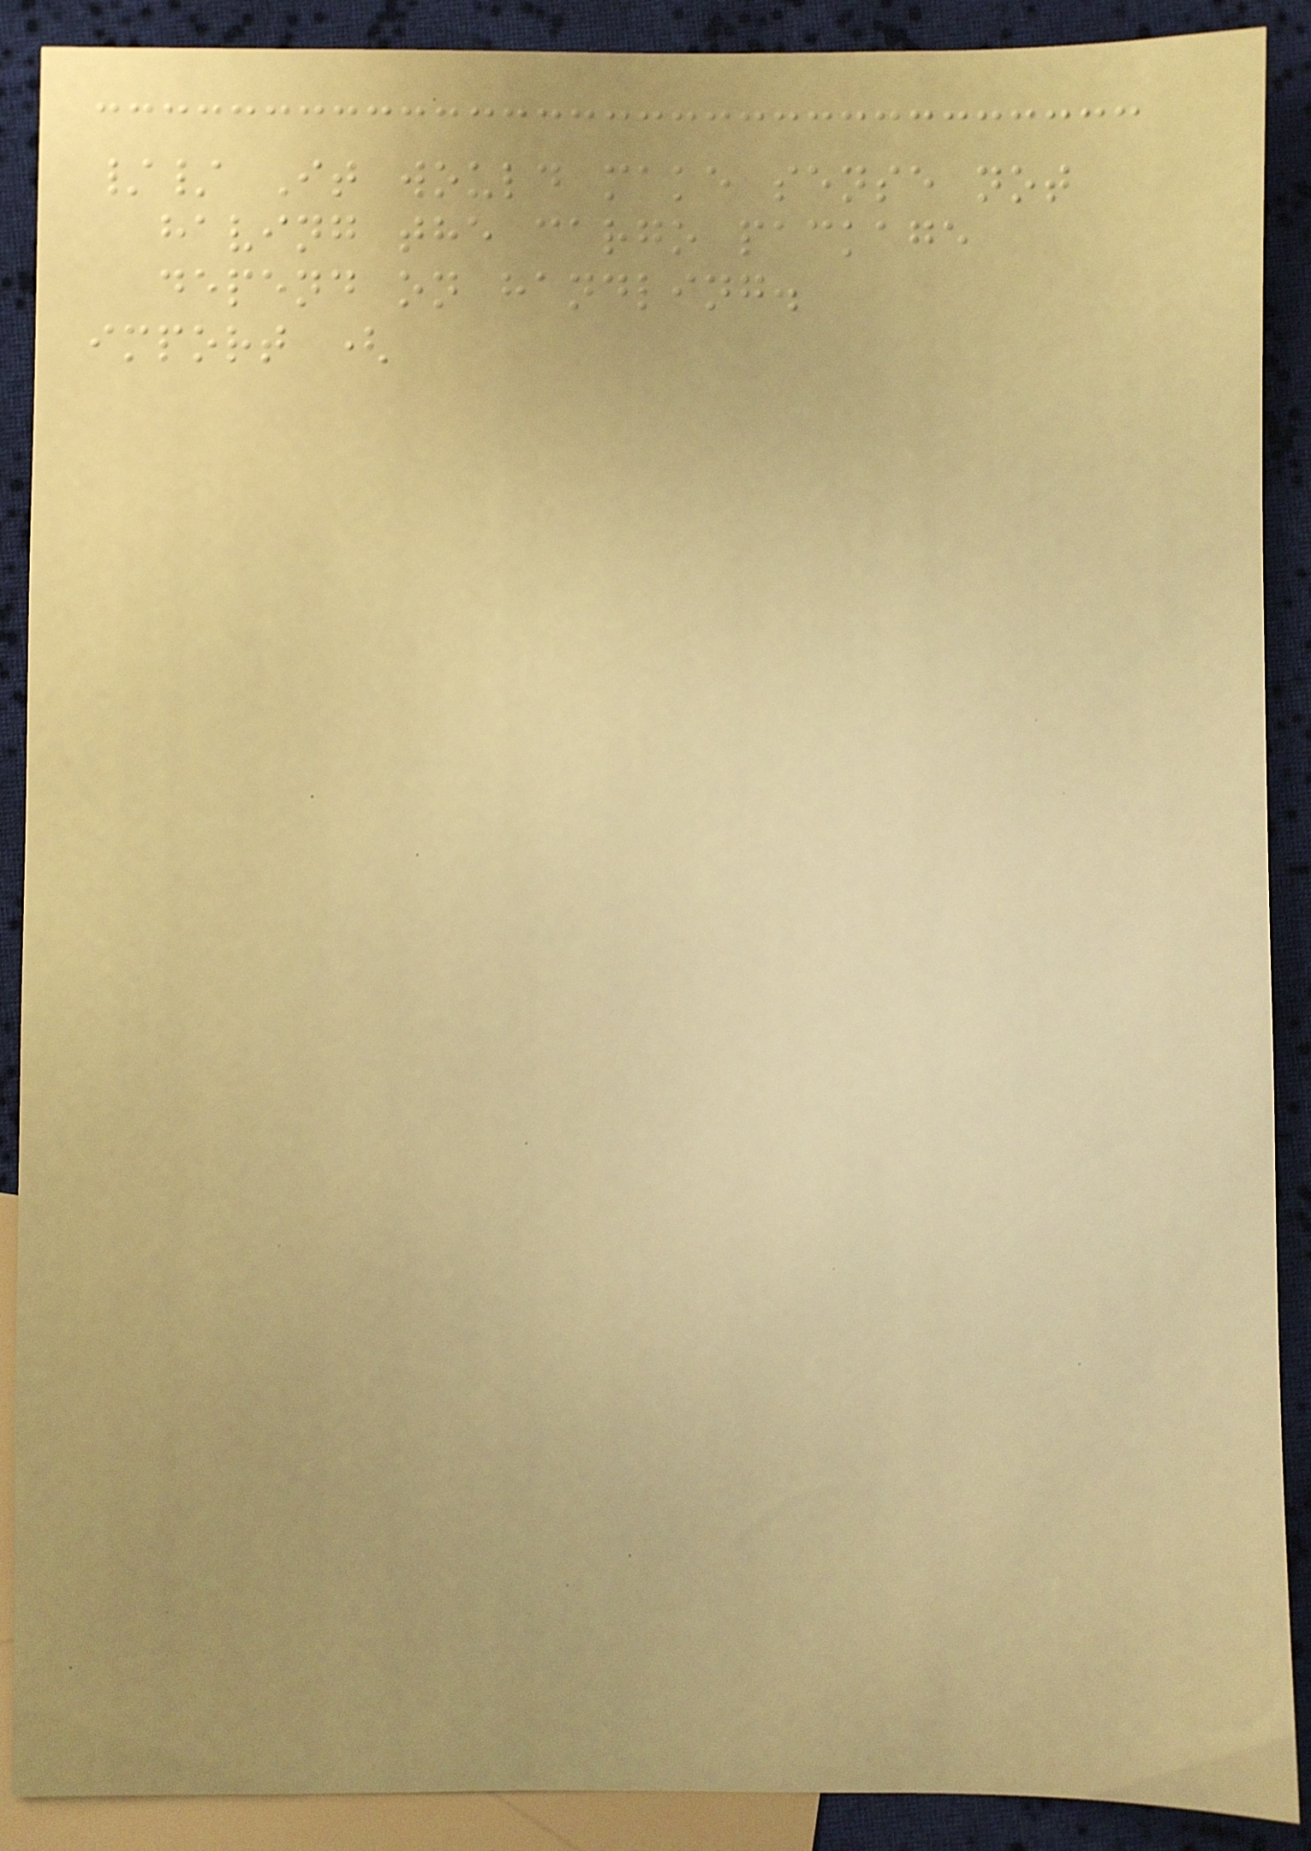// It would make sense not
having the cargo package
depend on handling.
import (
